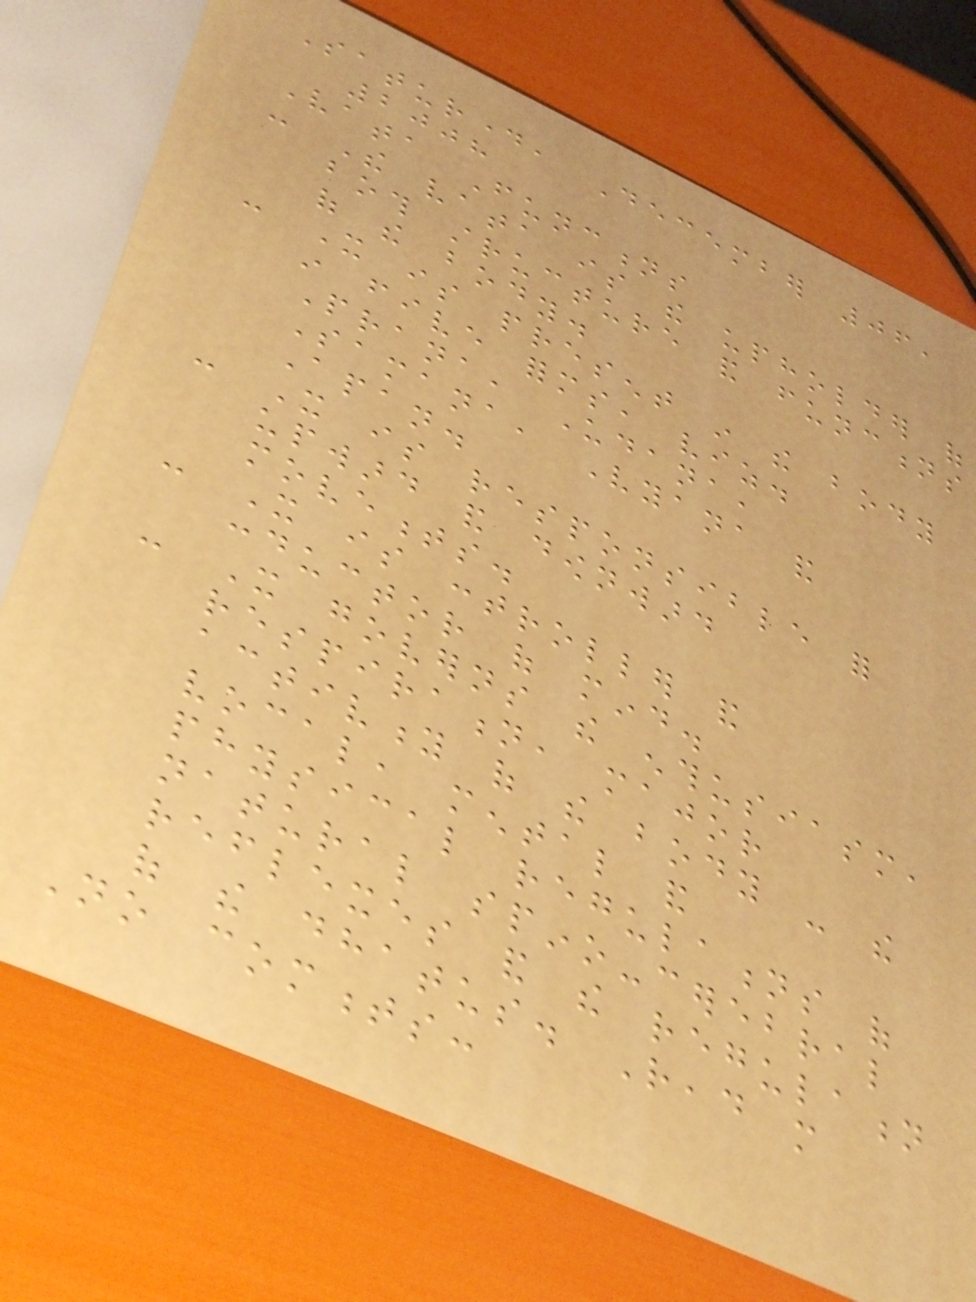Saturday, December 06,
2008
Vata Functions
- The vata is the upholder of
both structure and functions
of the body.
- It is present in the body
in five forms, viz.
Prana, Udana,
Samana, Vyana and
Apan.
- It is responsible for
upward and downward
movements.
- It is controller and
conductor of mind.
- It governs the enthusiasm,
respiration, major
activity of the body - the
vocal, mental and
physical regulations of
natural spino-cerebral
reflexes and the regulation
of the dhatus. Read more
No comments:
